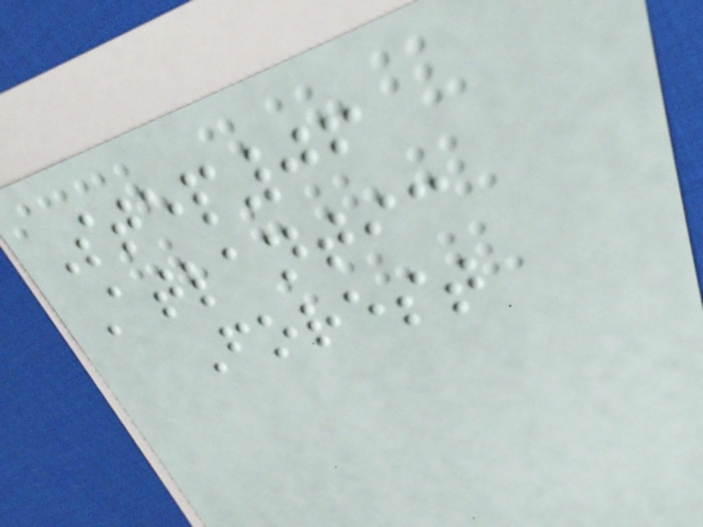Step06
Atlantic
Forest
